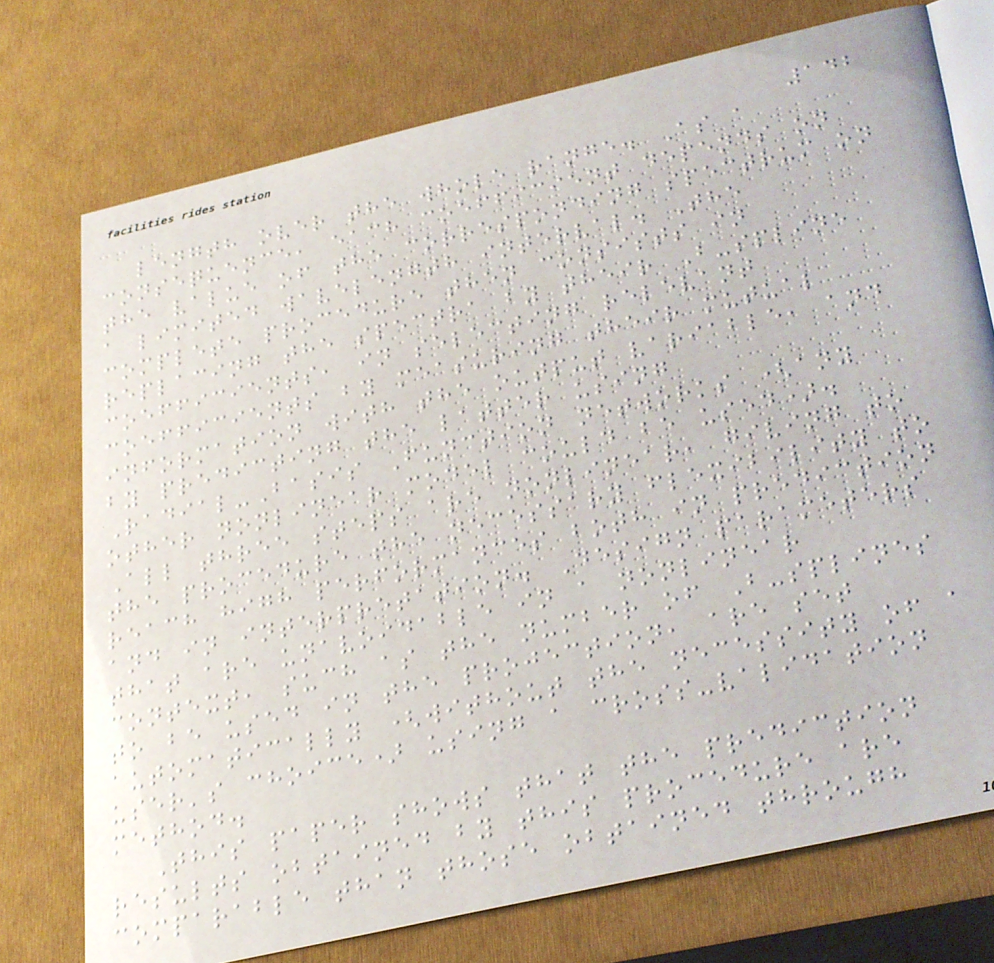142
length over the whole range. As a
consequence, each coefficient depends on
the value of the corresponding spectrum on
a limited wavelength interval. The
complete procedure then consists in
replacing the spectra by their B-spline
coefficients, in selecting relevant
coefficients by measuring their mutual
information with the output variable, and
by predicting the latter using
Radial-Basis Function networks (any
other nonlinear model could be used).
All three steps are nonlinear, giving to
the procedure the necessary flexibility to
reach high performances both in prediction
and in interpretation. Design parameters
that are unavoidable in a nonlinear
context, such as the number of B-splines
to be used in the projection, are set
automatically (without the necessity of a
user's choice) using a cross-validation
method.
This paper shows that the prediction
results obtained by this procedure are
comparable than those obtained through
